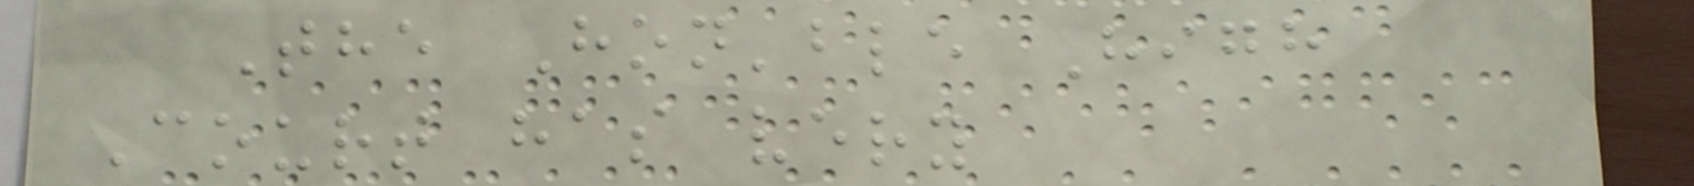The Hon'ble High
Court has very
